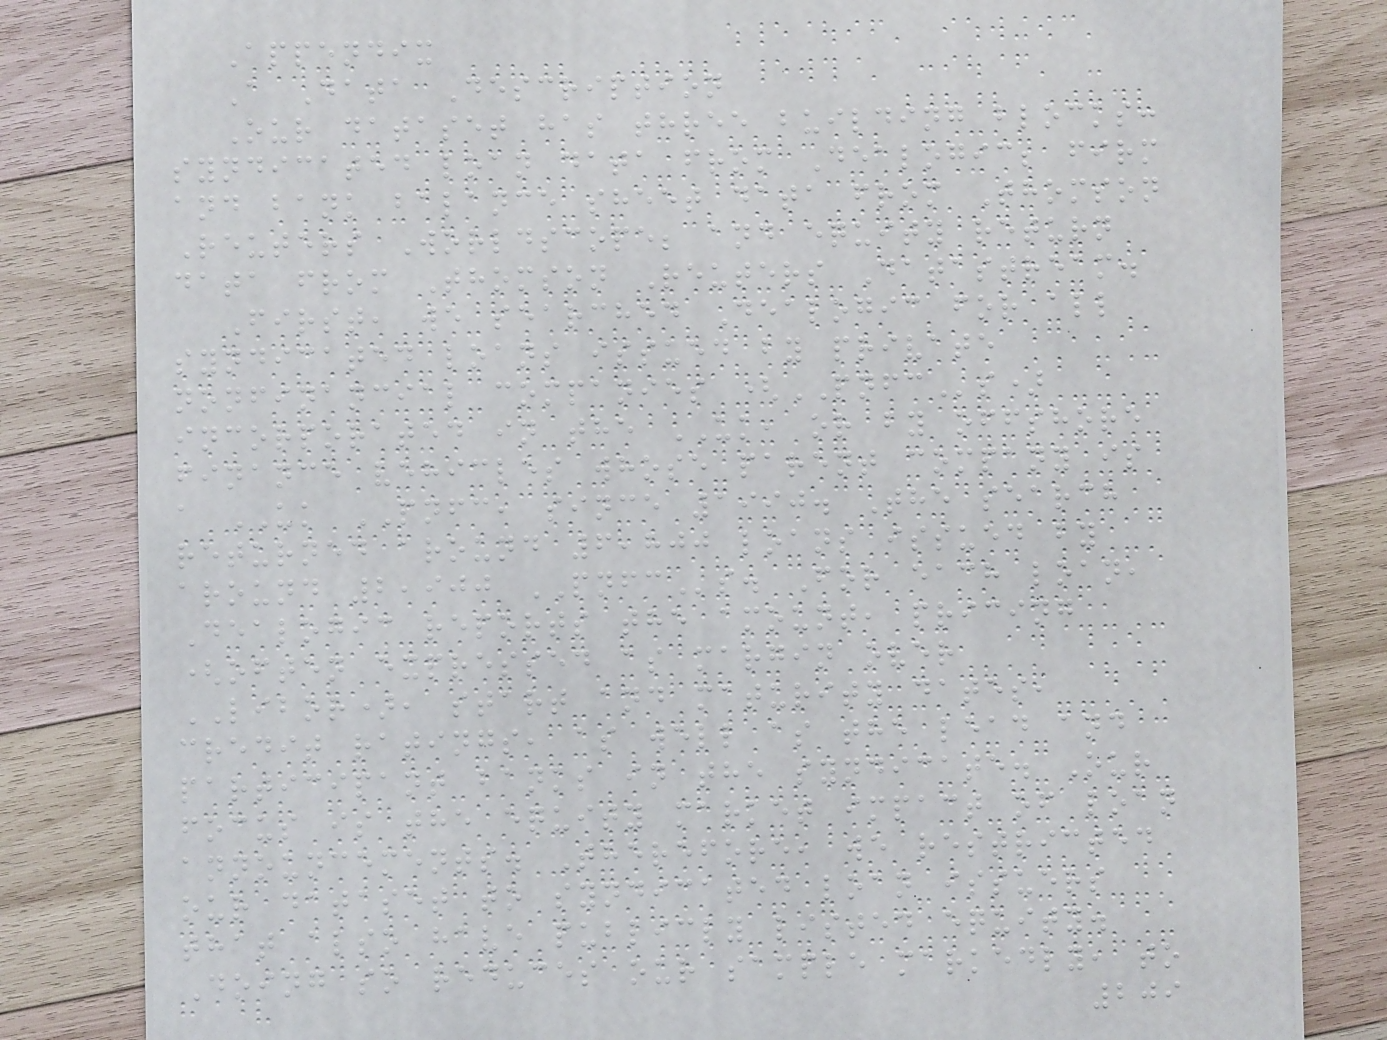Appendix
A Data Description
Our dataset has three building blocks:
syndicated loan data from Dealogic; firm
and bank balance sheet data from Thomson
Reuters Worldscope; and equity return
data from Thomson Reuters Datastream.
First, we searched Dealogic for all
syndicated loans issued by private
nonfinancial companies (PNFCs)
incorporated in the UK, or by offshore
finance vehicles whose parent company is
a UK PNFC, since 1990. The search
returned around 6,800 loans issued by
around 2,900 PNFCs. For each loan,
Dealogic reports the amount, pricing
(often expressed as margin over
LIBOR), start and maturity dates,
credit ratings, as well as the lead and
participant banks in the syndicate. Our
focus is the equity market impact of loan
announcements. Therefore, we restricted
our dataset to syndicated loan issuers
that also have publicly listed equity.
Doing so reduces our sample markedly, to
209
